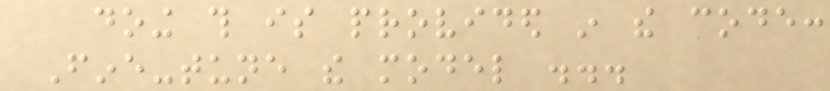doing this is provided in the code:
Fine-tune the model ...
